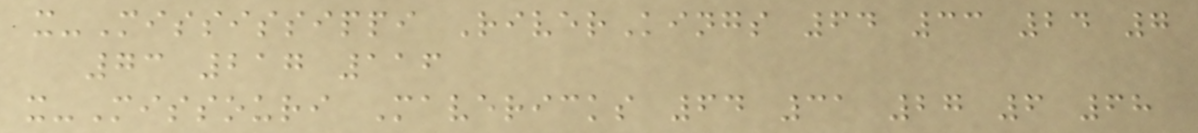x-Mississippi RiverKings 64 33 24 7
73 217 116
x-Missouri Mavericks 64 31 27 6 68
